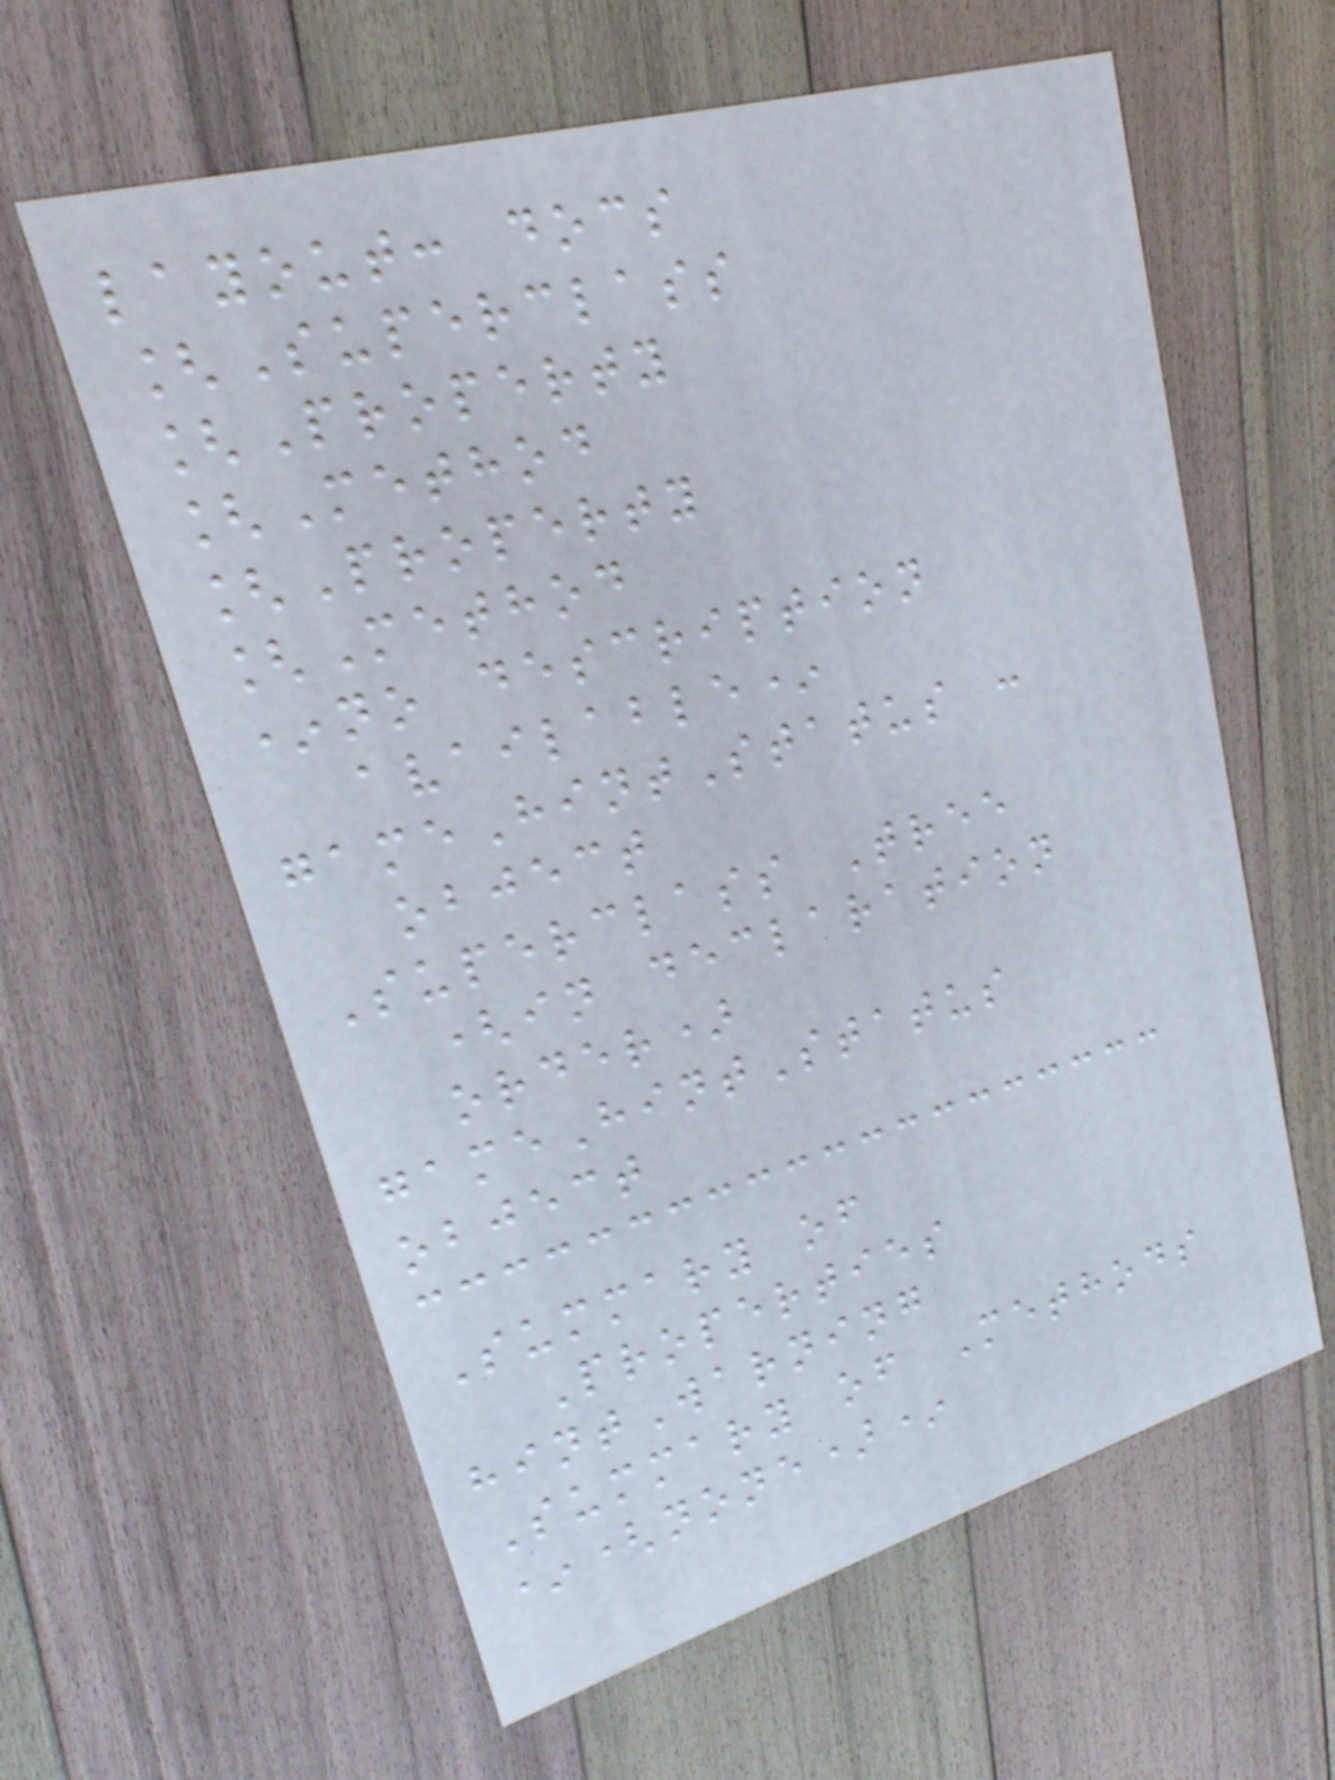layout: docs
[Superclass
[Property
[Method
[Property
[Method
*no description
available*
gameHintStatus :
object
Superclass Tree
(in declaration
order)
gameHintStatus
object
Summary of
Properties
hintWarning
Summary of Methods
*(none)*
